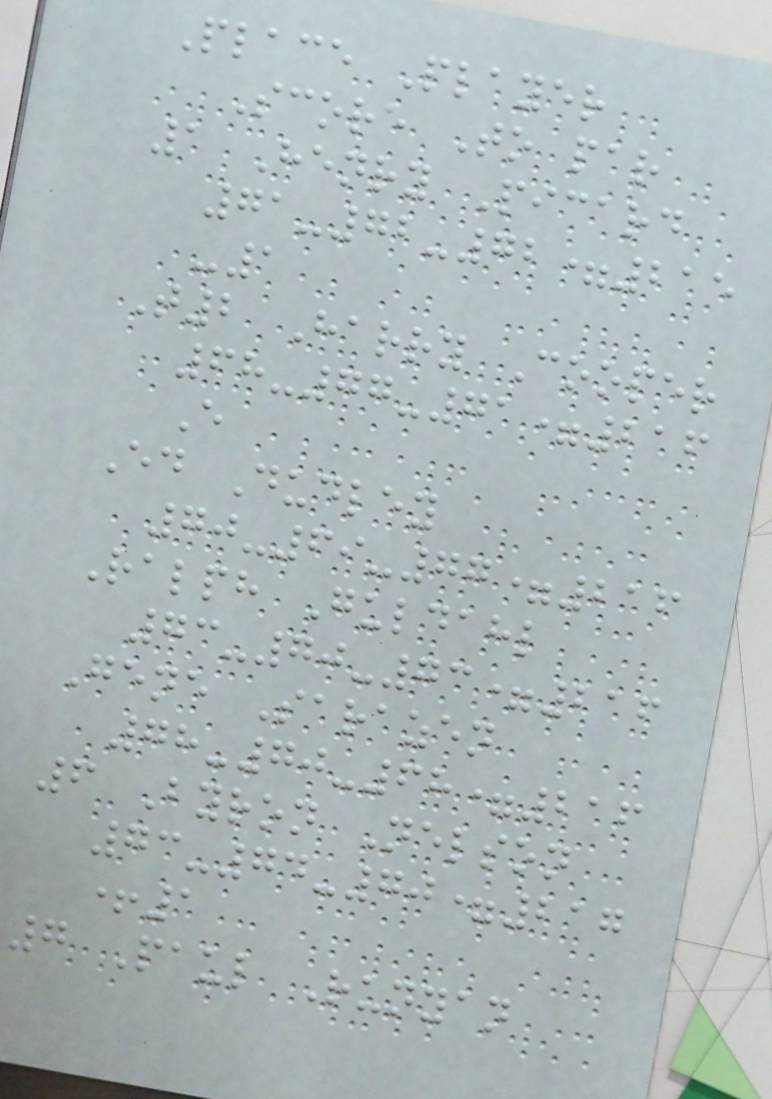Place Player
Score To par
1 Henry Picard
71-72-72=215
-1
T2 Harry Cooper
68-77-71=216
E
Ed Dudley
70-69-77=216
Ralph Guldahl
73-70-73=216
Gene Sarazen
78-70-68=216
6 Byron Nelson
73-74-70=217
+1
7 Paul Runyan
